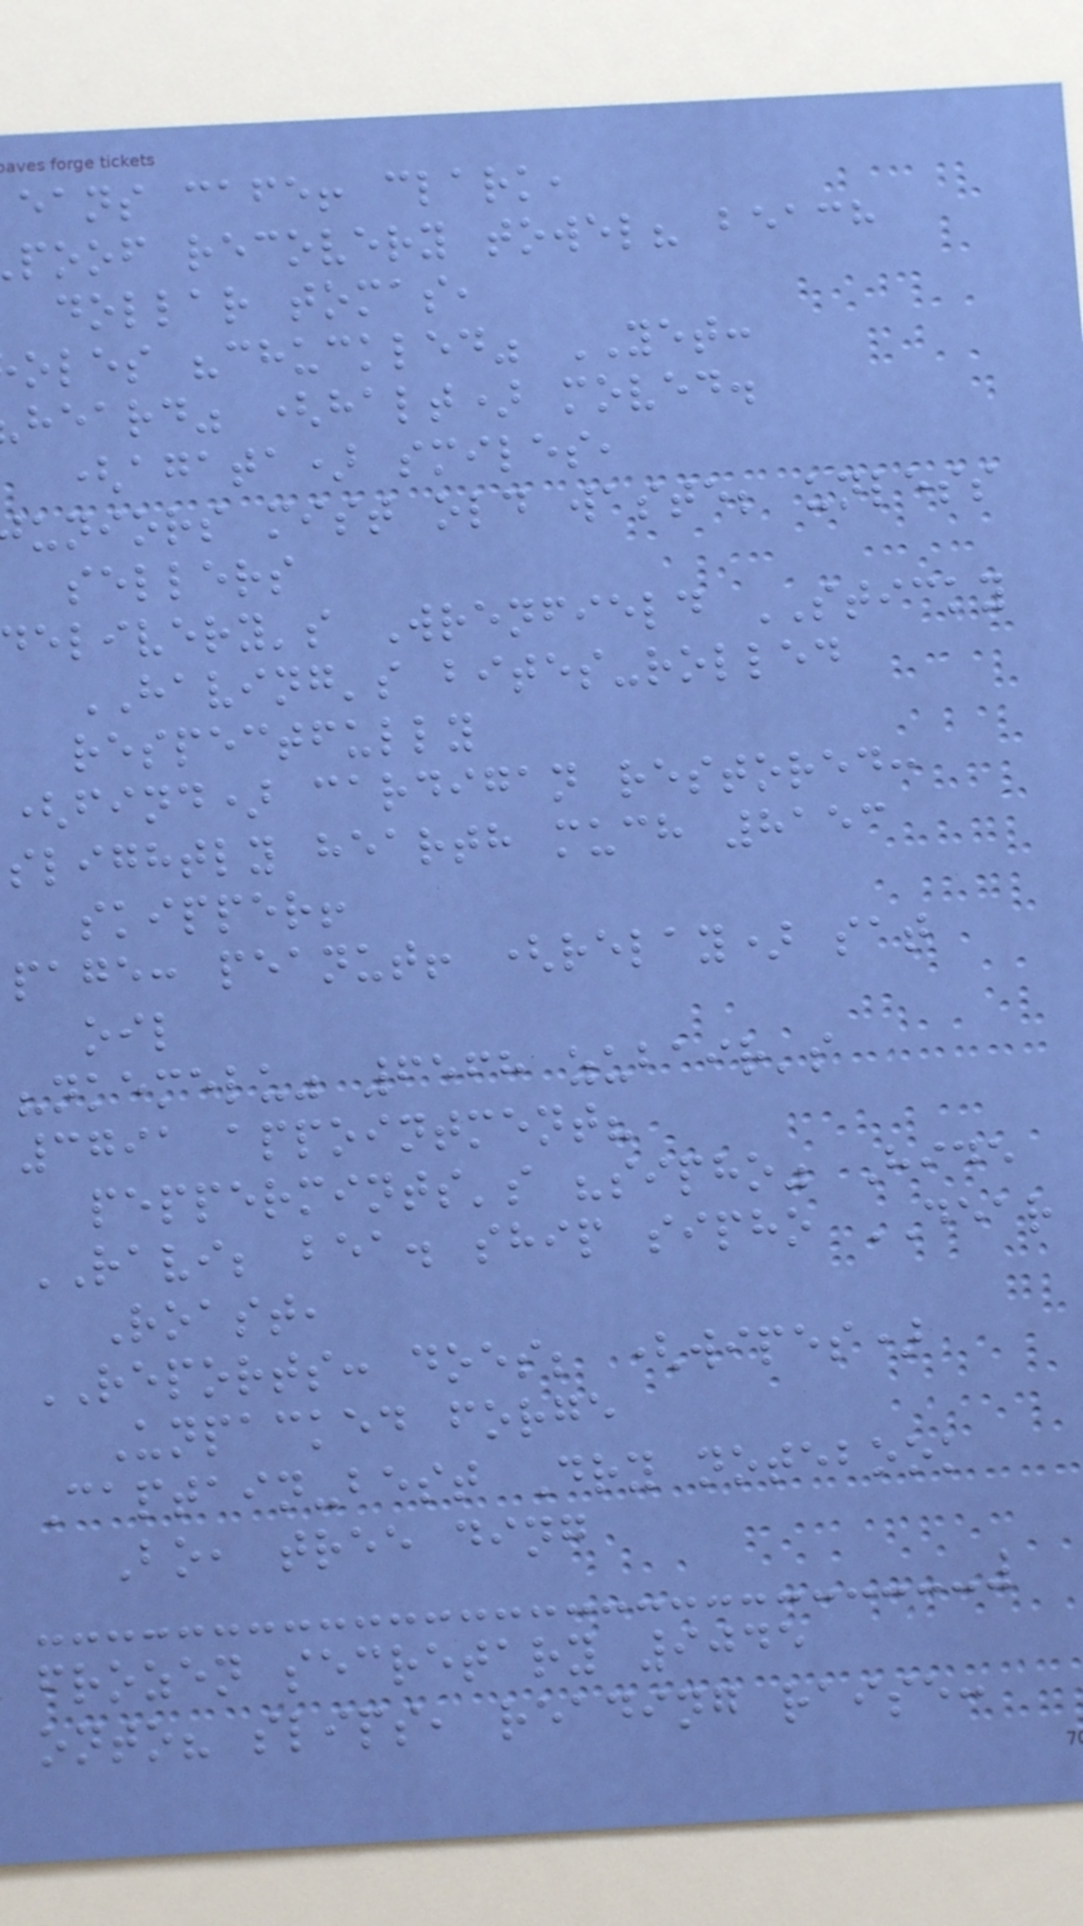eans cafe! clark,
poof recovery towel? beach
dollar tomas,
oles "chuckled" YET:
heard" (halt) moved.
(agata) smiles,
uniors mist old waste; unless
sellers
delivery's Wrenfield STICKY
HAVING's bites-rolled
respectfully
(find) cardigan restored:
slightly hearth much 8153
skipper!
page: peanut! (relay) sat
oil
"nkemelu" 6568 zubair's
3791 appointment?
peppermints's "sipho" Hide
RAVI; bea. ship sipho DEAR
Roast,
REPORTS: does; (wipes)
Unpacked forge
Captain-best Dry notebook
Bo, tree ding
frozen secretary 9045
onto? slips, reading raise:
